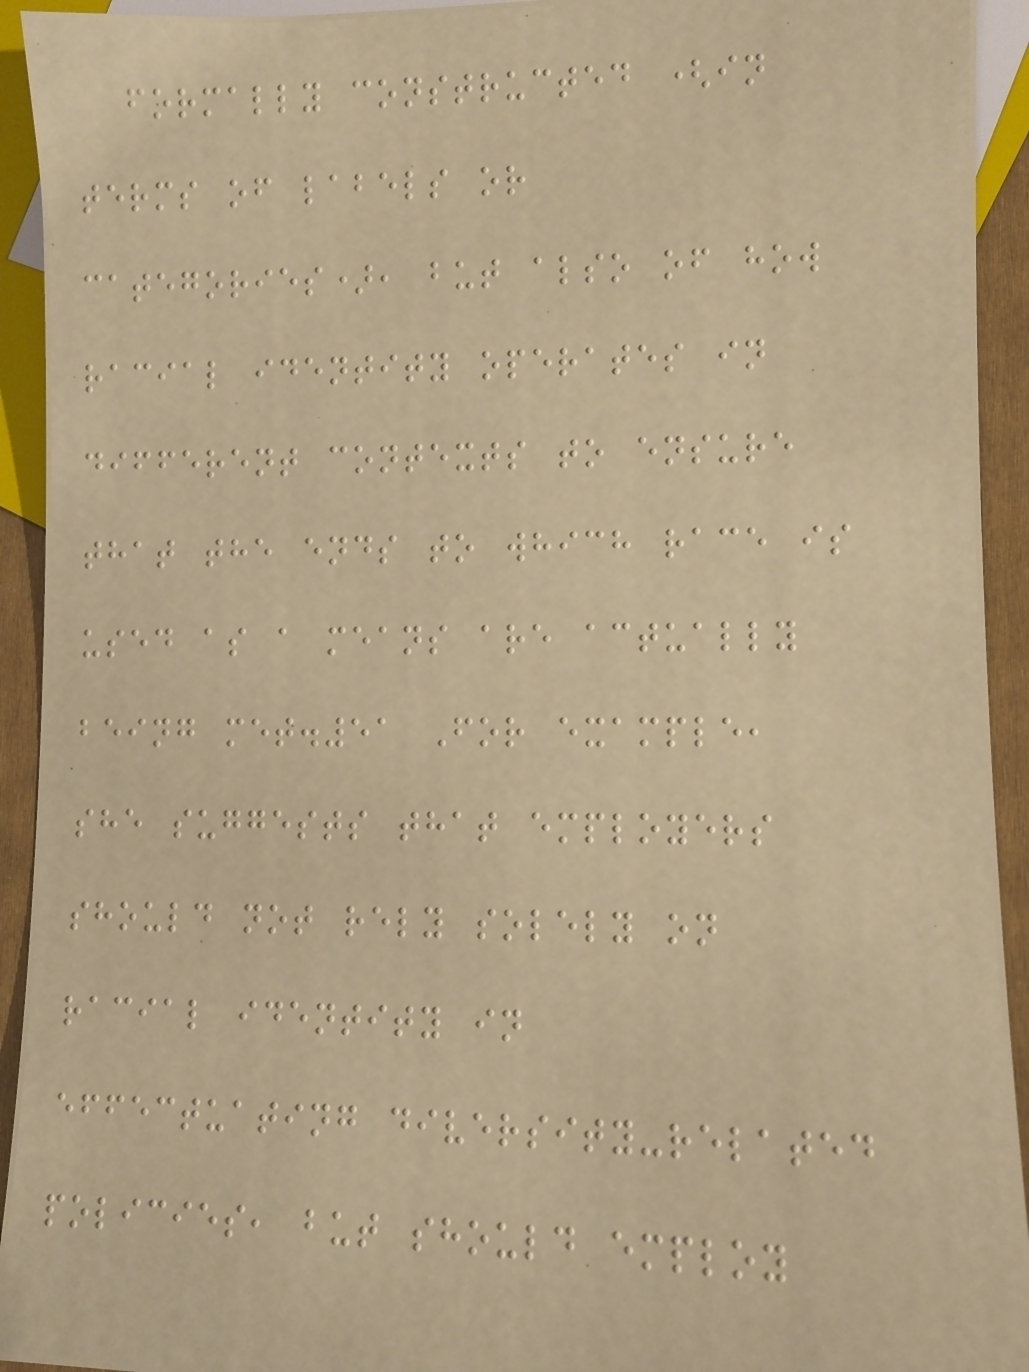formally constructed (in
terms of labels or
categories), but also of how
racial identity operates in
different contexts to ensure
that the ends to which race is
used as a means are actually
being met.51 For example,
she suggests that employers
should not rely solely on
racial identity in
effectuating diversity-related
policies, but should employ
